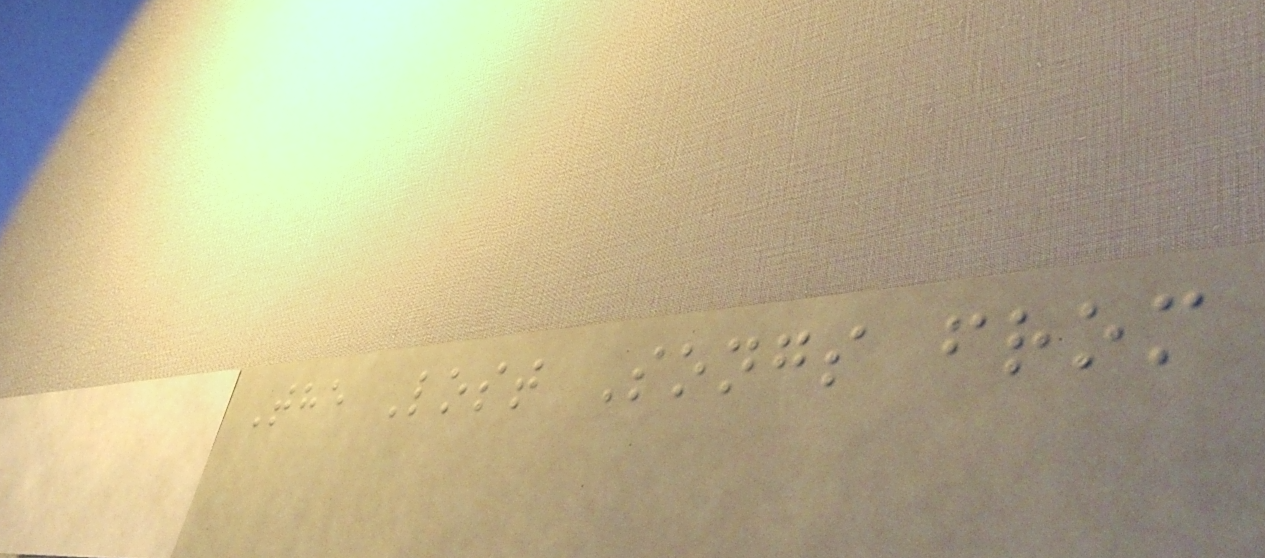The Lost Songs from
